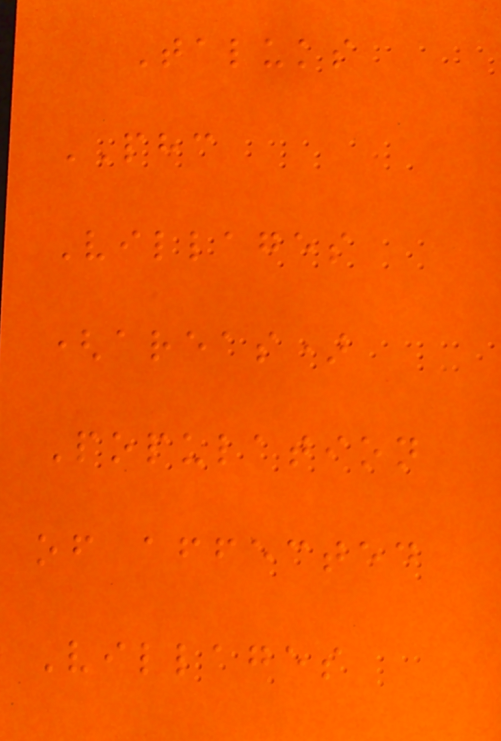Taluks
PHC
Villages
(areas)
Population
of affected
Villages
